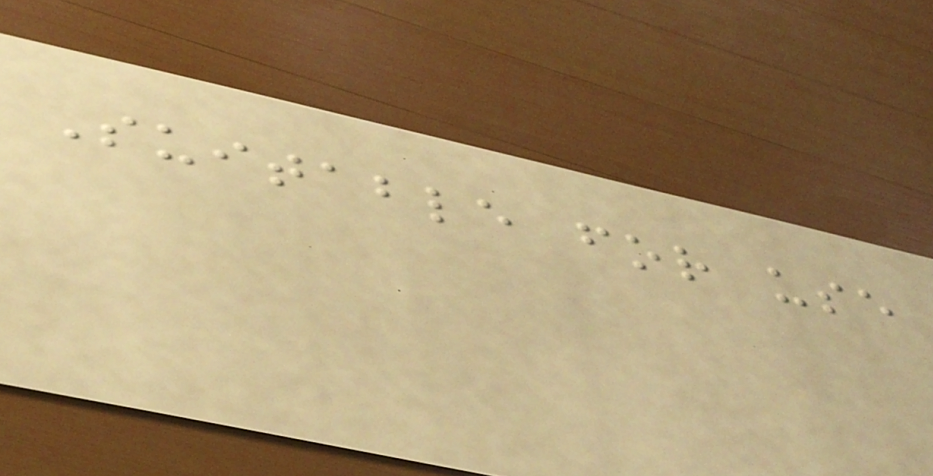Suitable for use
